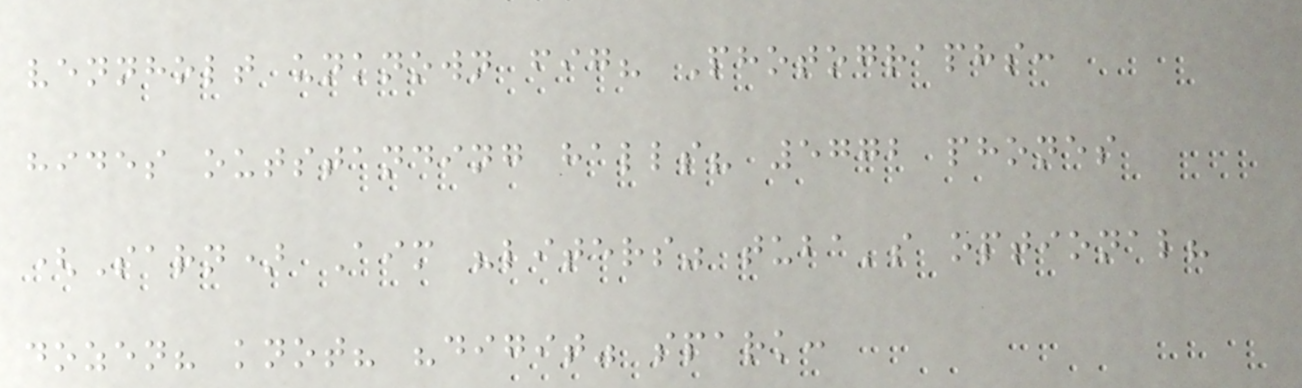vennholt unknown fig? Photographs:
hides outstanding halls? 5772 phones
(Sarn) Aim "liters" tuba's optional?
dozen? knot? "digit" spark:
